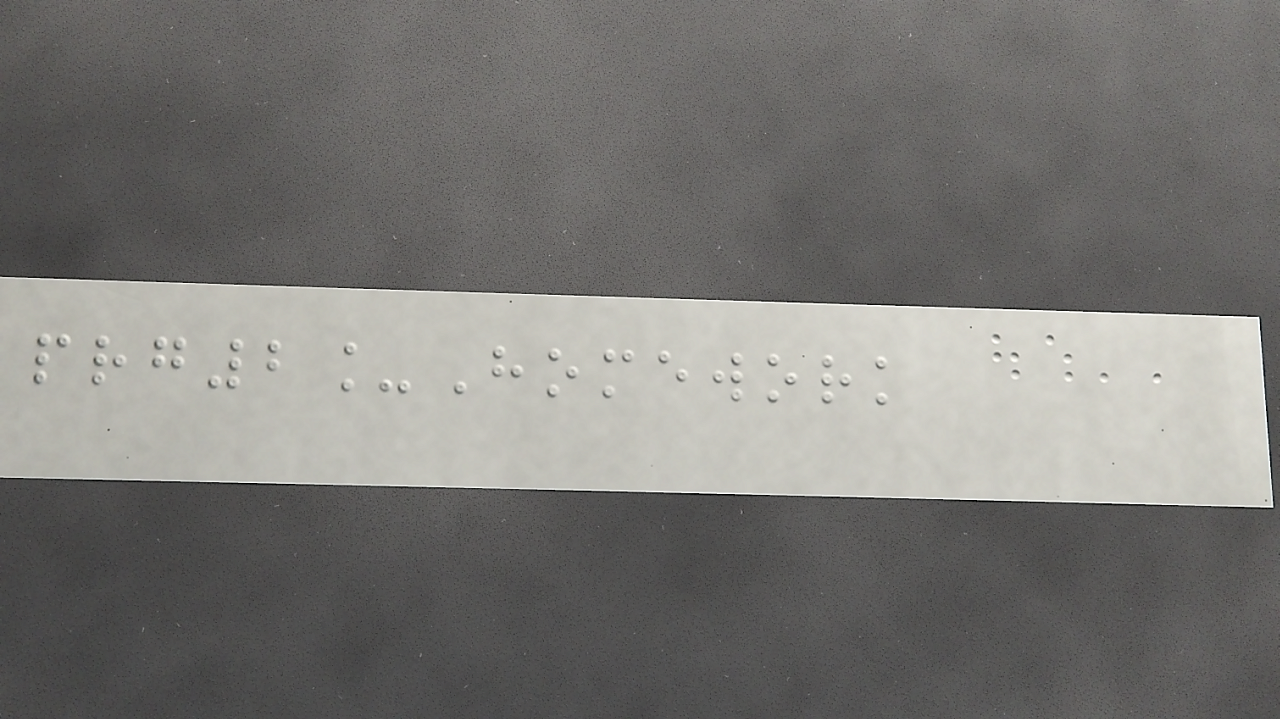prg2_Homework
